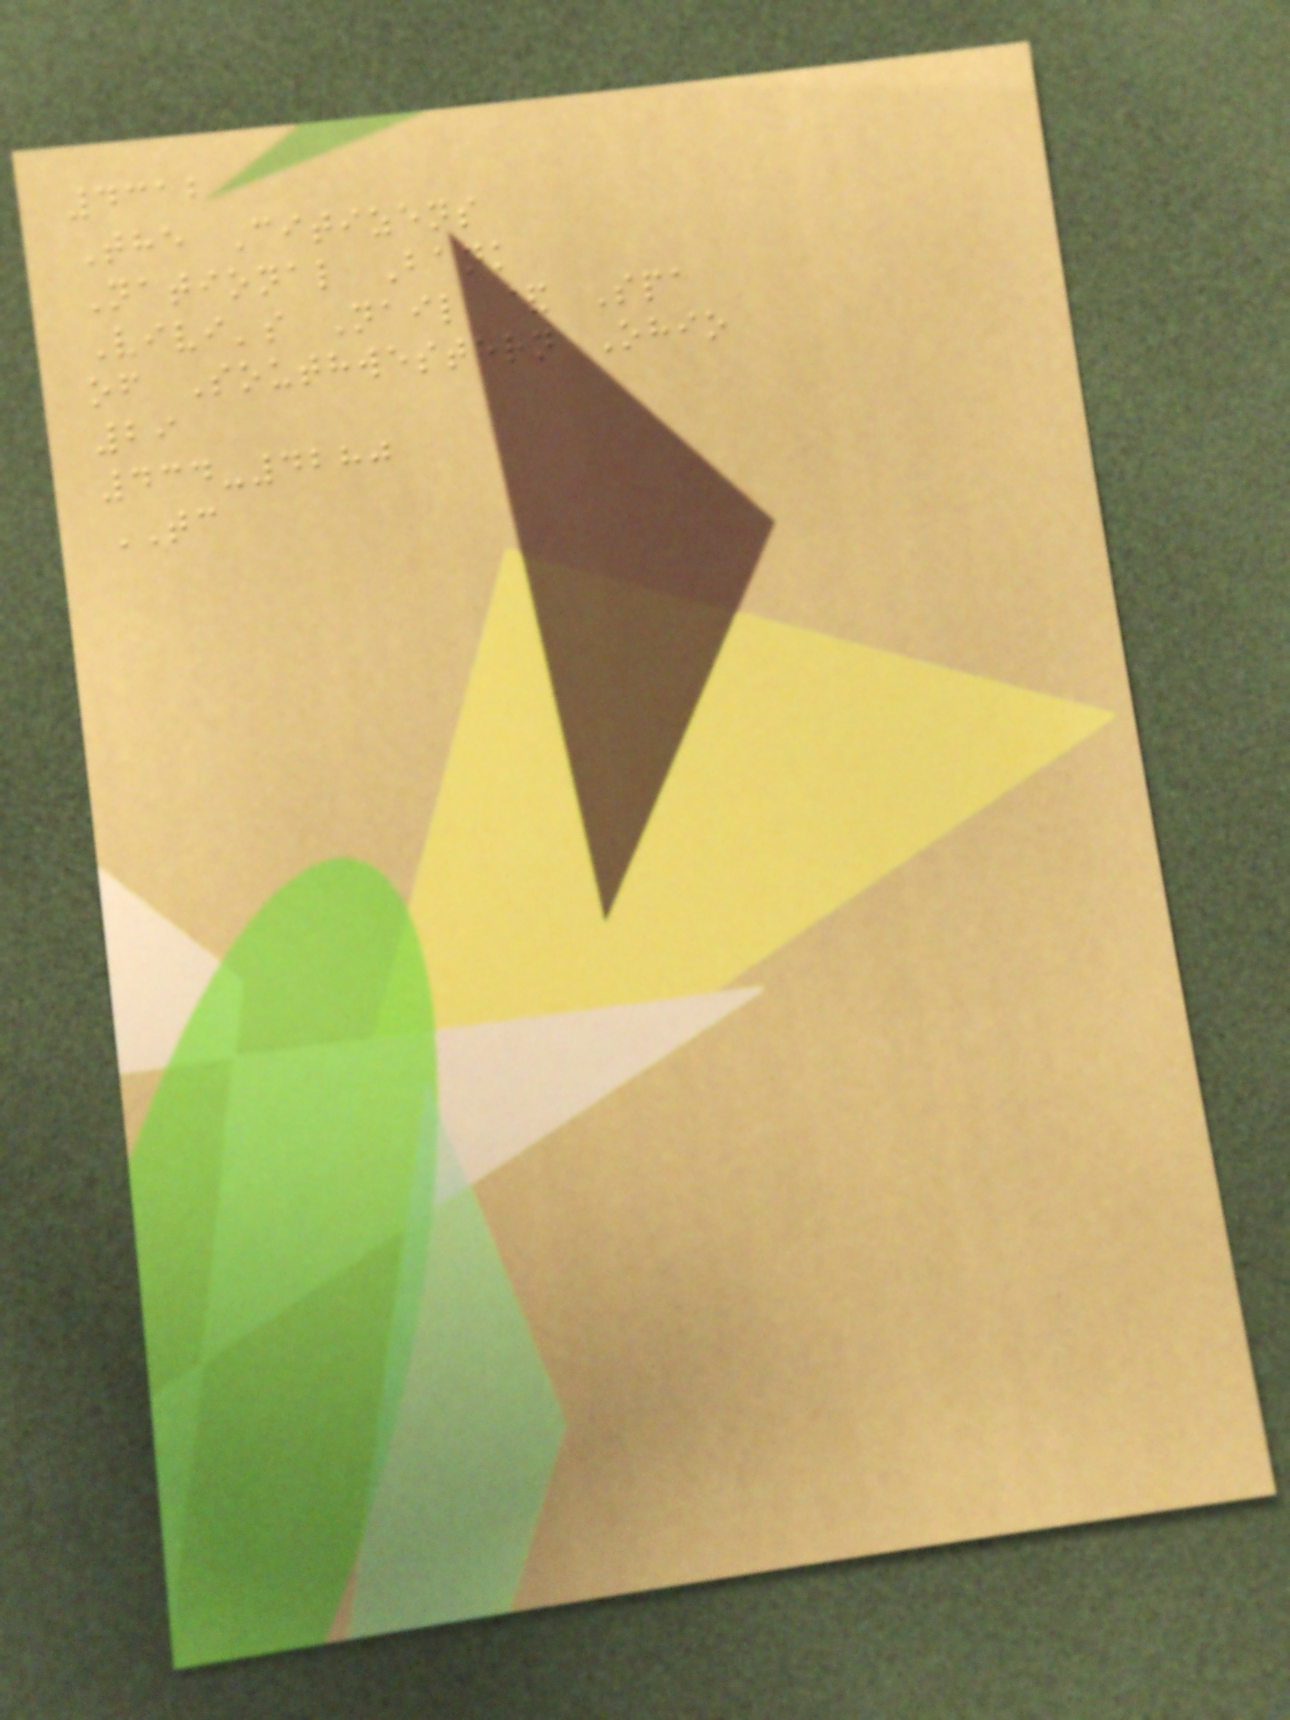4312
The Citizens
National Bank
Vivi's Nail & Spa
of Southwestern Ohio
29
434-4280
TC
